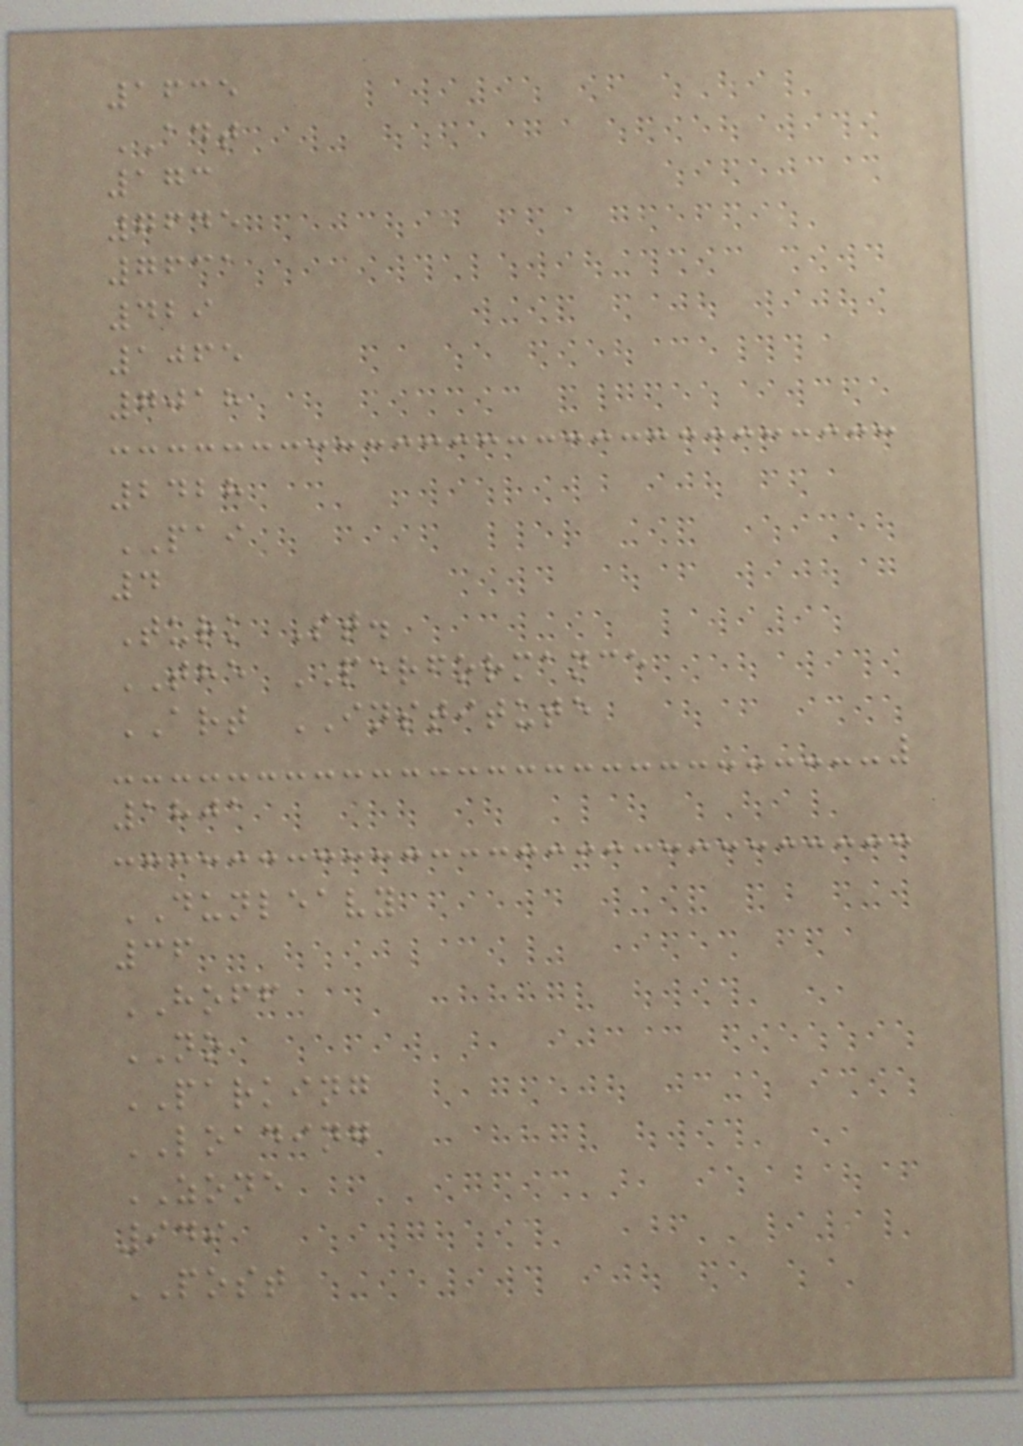1635
ADT
173
7645
7631
429
1065
7018
2428
PAI
4
Turk St.
THE PERFORMANCE
ART INSTITUTE
1801
DUNLEAVY
36
HOFF
NO
PARKING
LOADING
ZONE
949
POST
